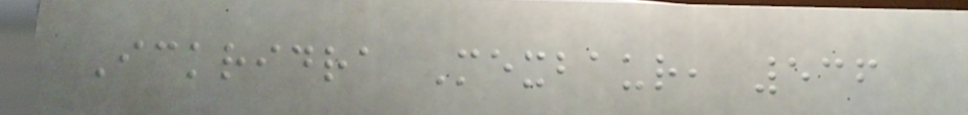Ickridra Mexbaur, 536
